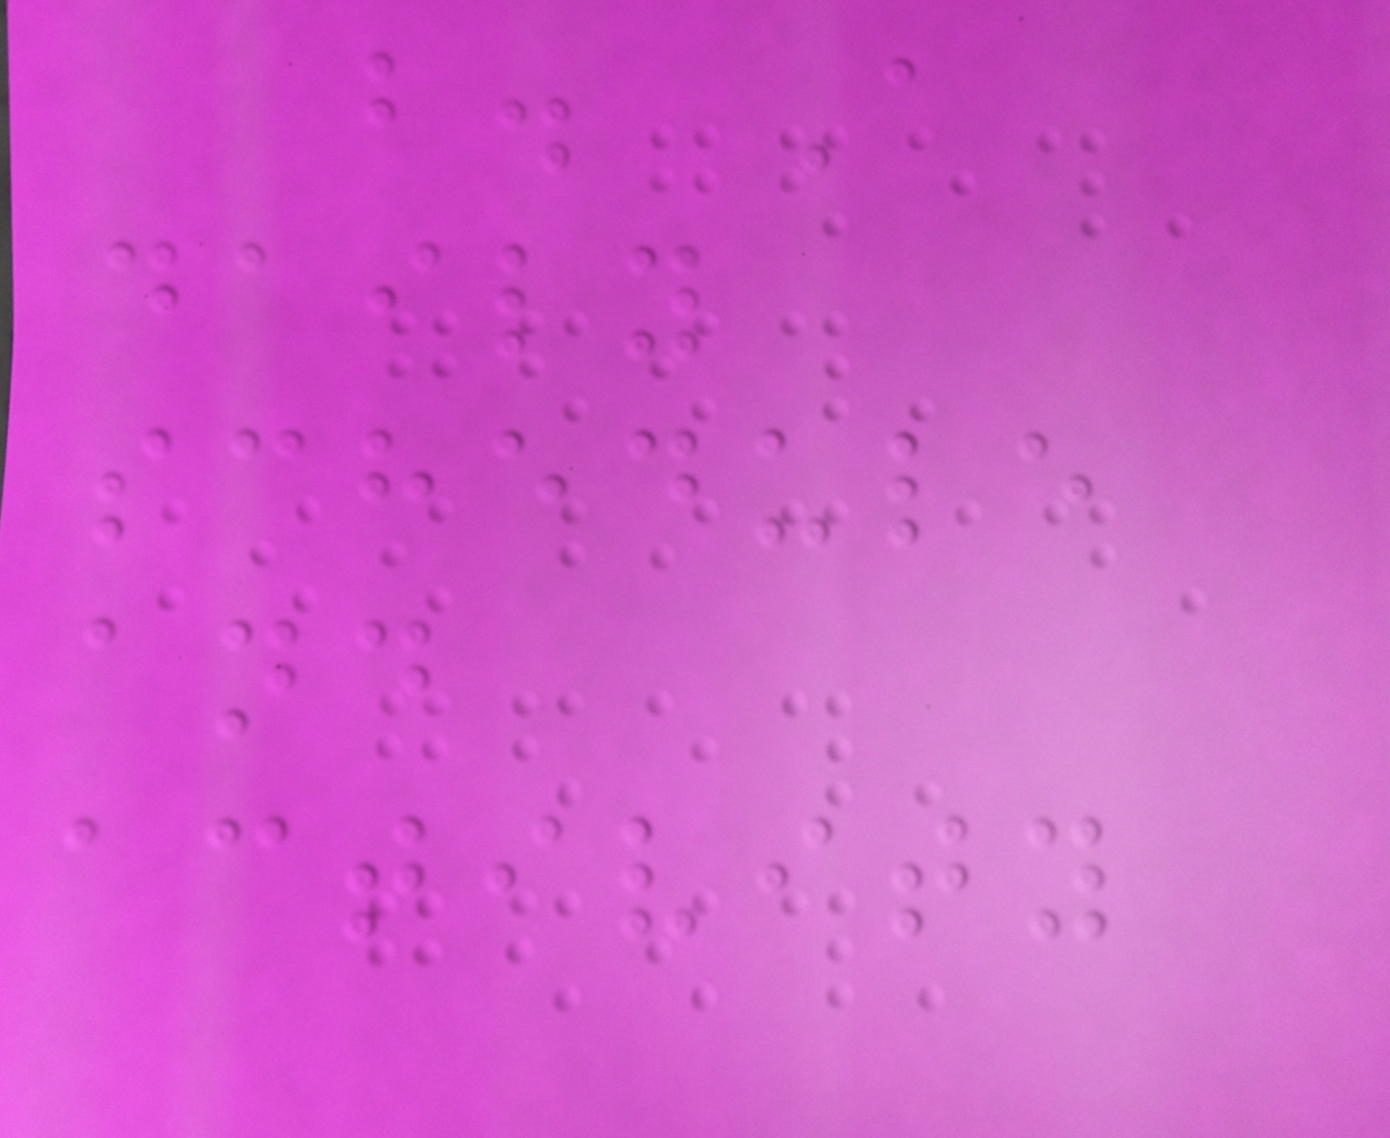b. A
daily
schedule
and
activity
